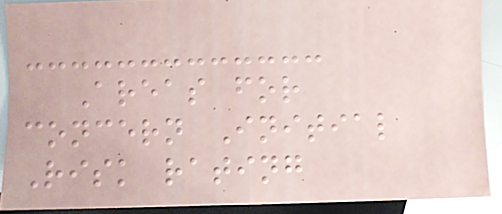Areas for
concern Initial
Risk rating
